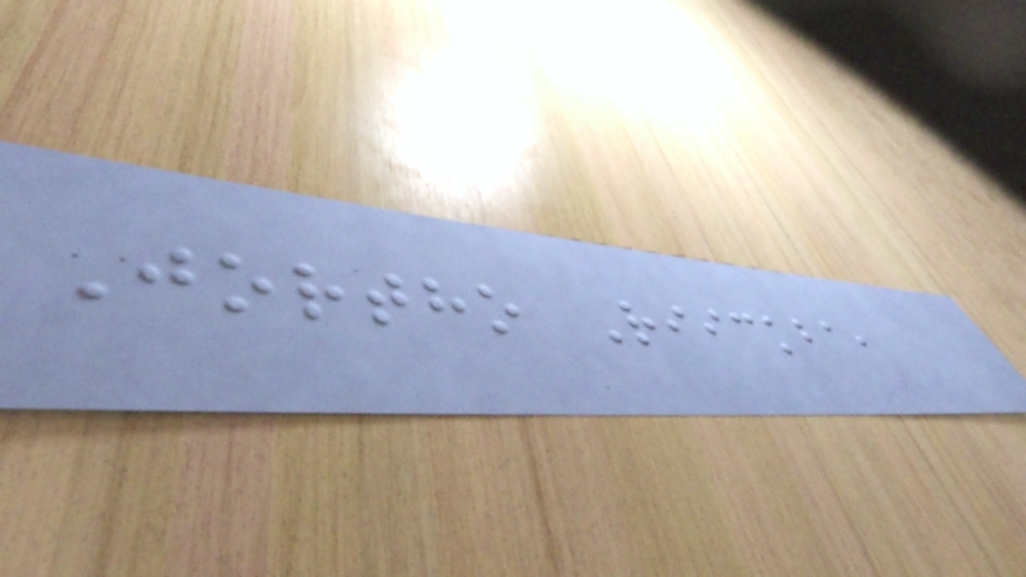Jortho Riickba,
